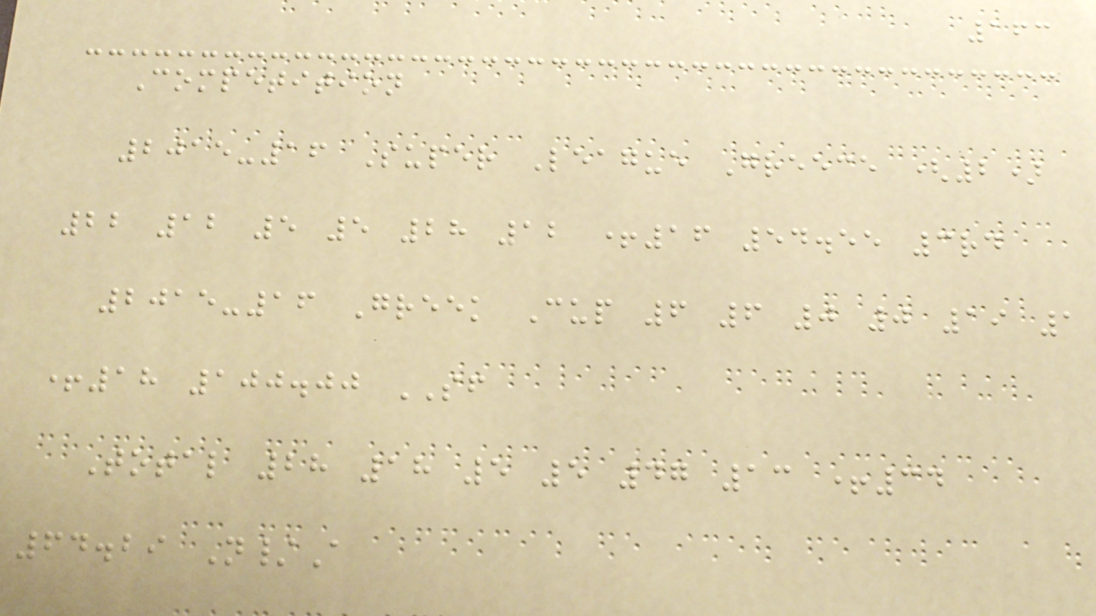163
Competition
2015-16 Super League Greece (2)
22 12 5 5 28 12 +16 54.55 3rd
2015-16 Greek Cup 6 6 0 0 19 1
+18 100.00 SF
Total 28 18 5 5 47 13 +34
64.29 N/A
